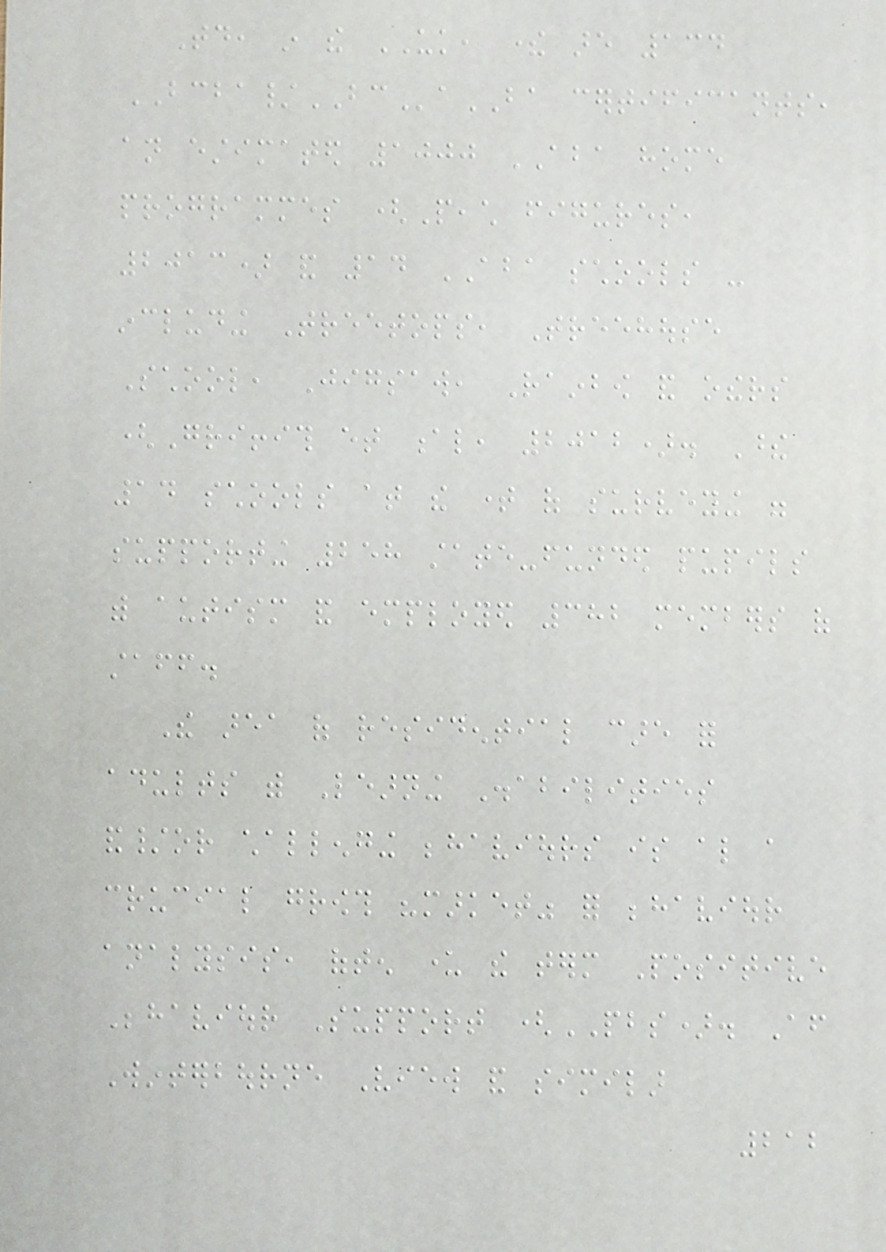Today, in the UK, there are 134
BCBA/BCaBA certificants,
an estimated 1000 ABA home
programmes (Peach figures,
2013) and 14 ABA schools -
including Treetops, Treehouse
School, Jigsaw, Rainbow and others
(Griffith et al, 2012). These
14 schools at the time of surveying were
supporting 258 state-funded pupils
with autism and employed 382 members of
staff.
The area of residential care for
adults with Learning Disabilities
and/or challenging behaviours is also a
crucial growth "market" for behaviour
analysis, often under the term Positive
Behaviour Support (PBS). After
Winterbourne View and similar
212
